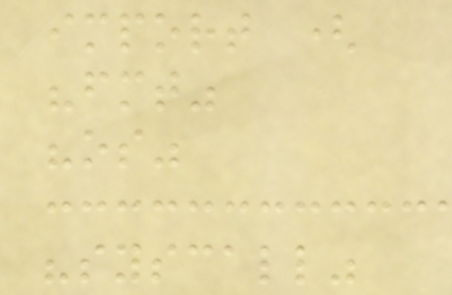import (
"fmt"
"os"
"syscall"
